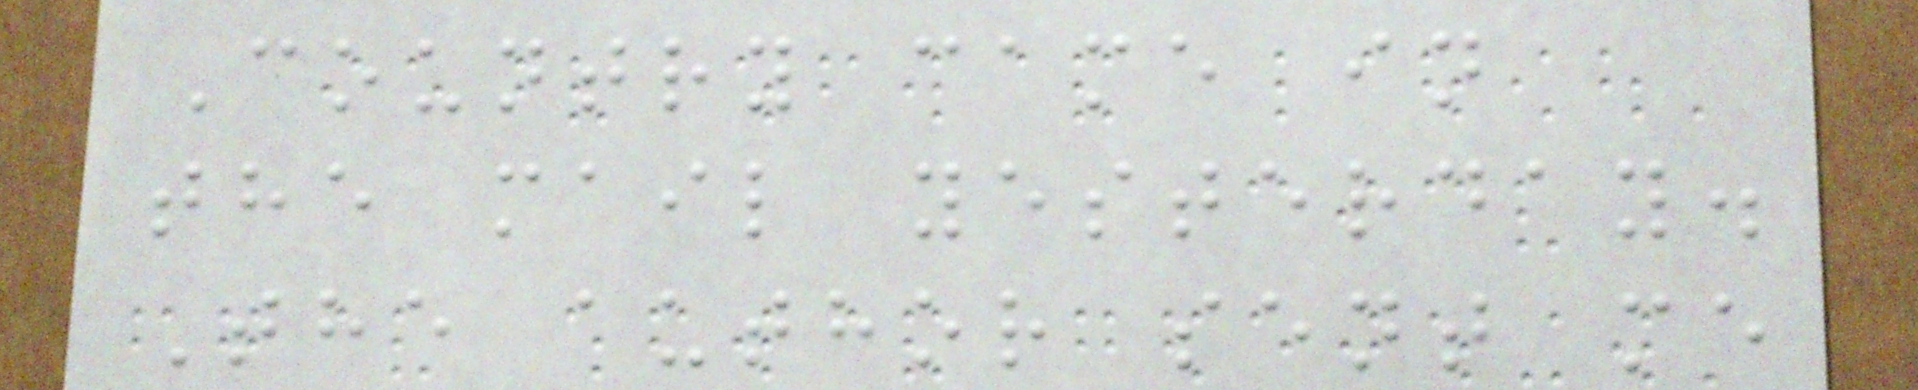Country came in
the mail yesterday.
The author sent me
